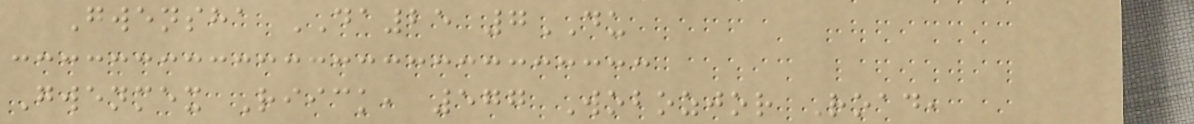Gwensha DA25 7DU
Gwenmex Riick, 577 Wobozjor Road,
